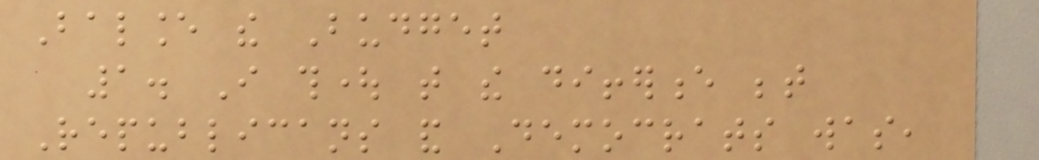Balance the Budget
1. I thought that the difference between
Republicans and Democrats was,
